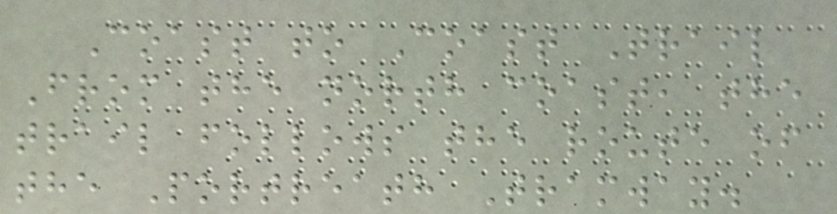Coast to Coast Trail
From the north coast, the
trail follows the route of
the Portreath Tramway.
